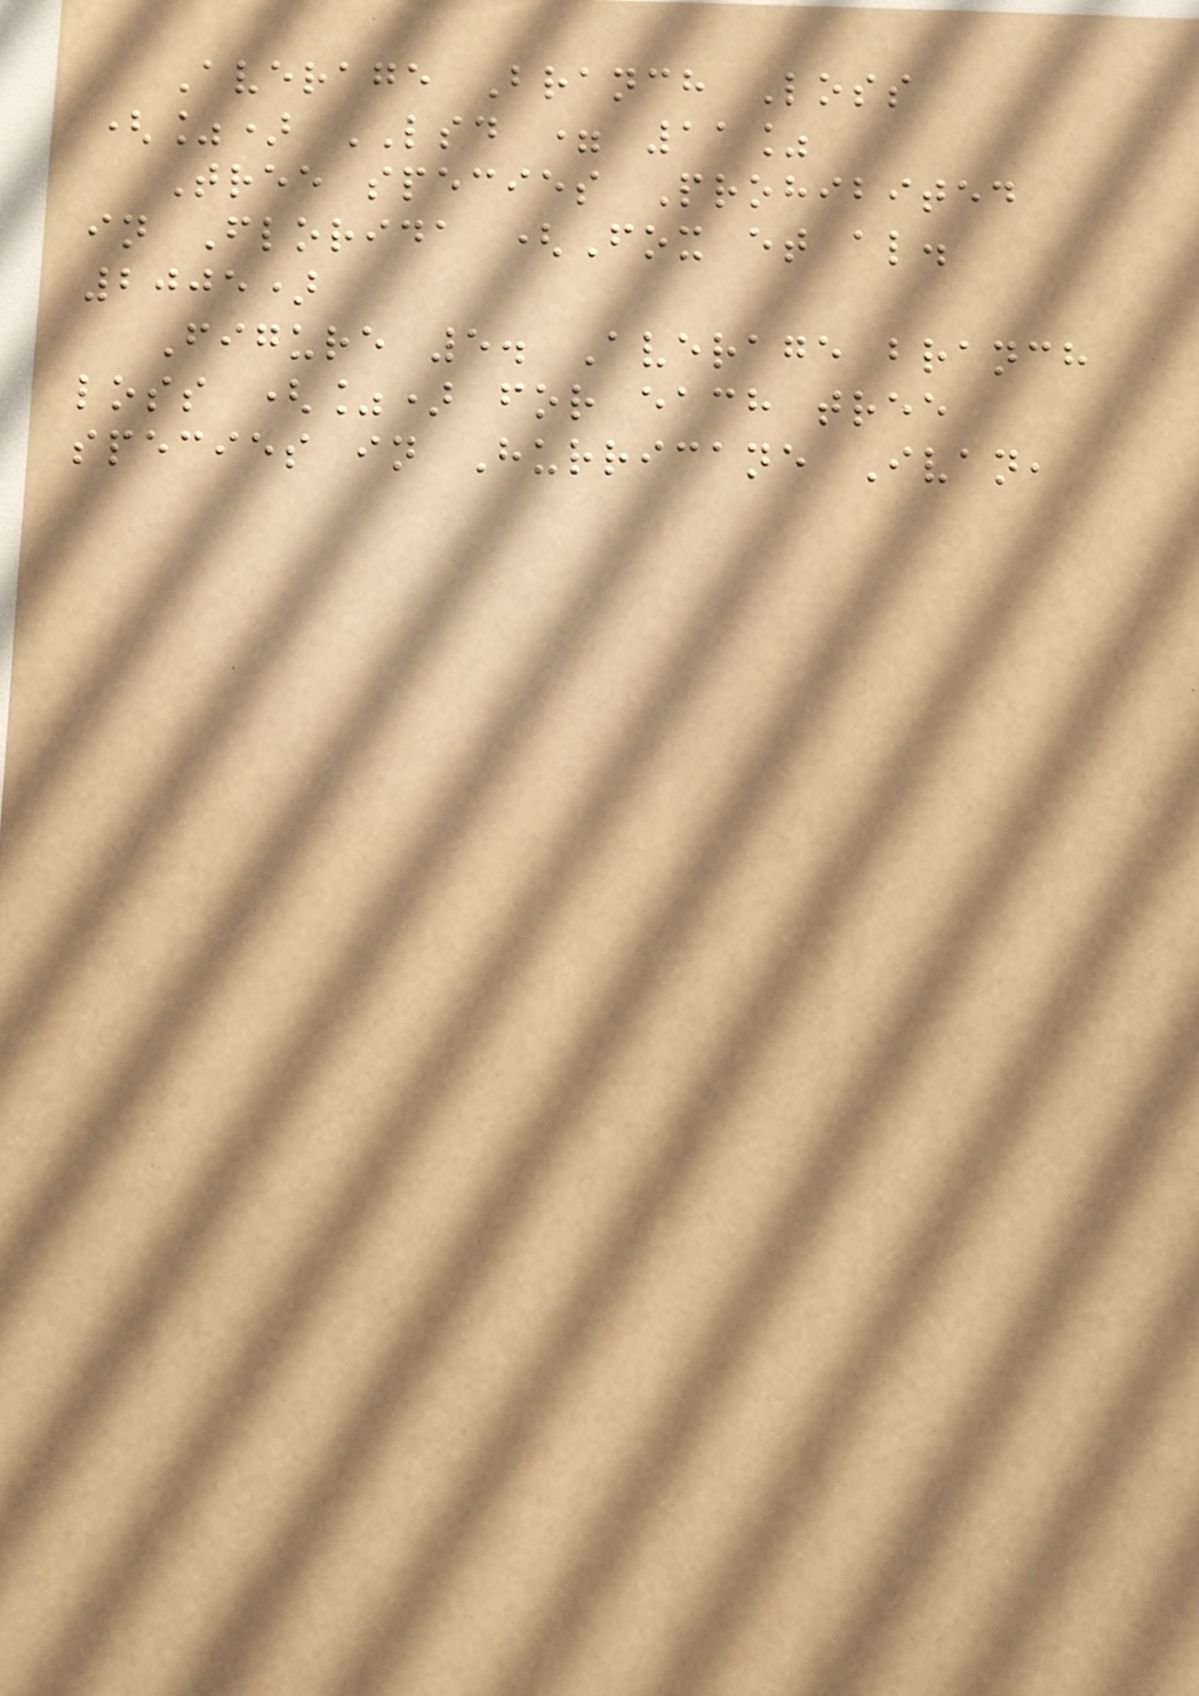Average Branch Loss
(%) LSD = 11%
Tree species Prohibited
in Florida (Fox et al.
2005)
Figure 5. Average branch
loss (%) for each tree
species in Hurricane Ivan,
